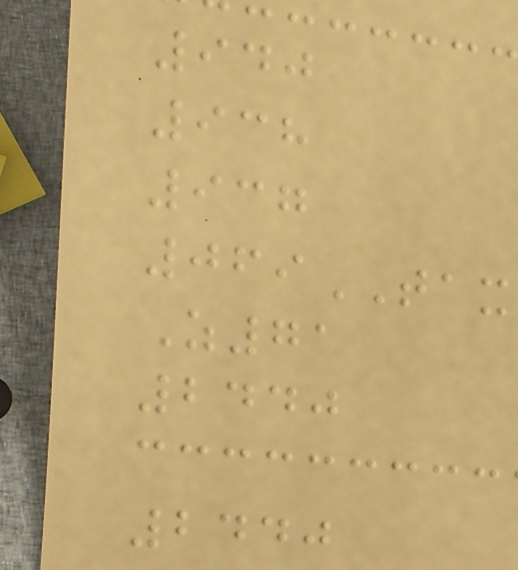940
938
937
069TAX
Z71
2440
2440
